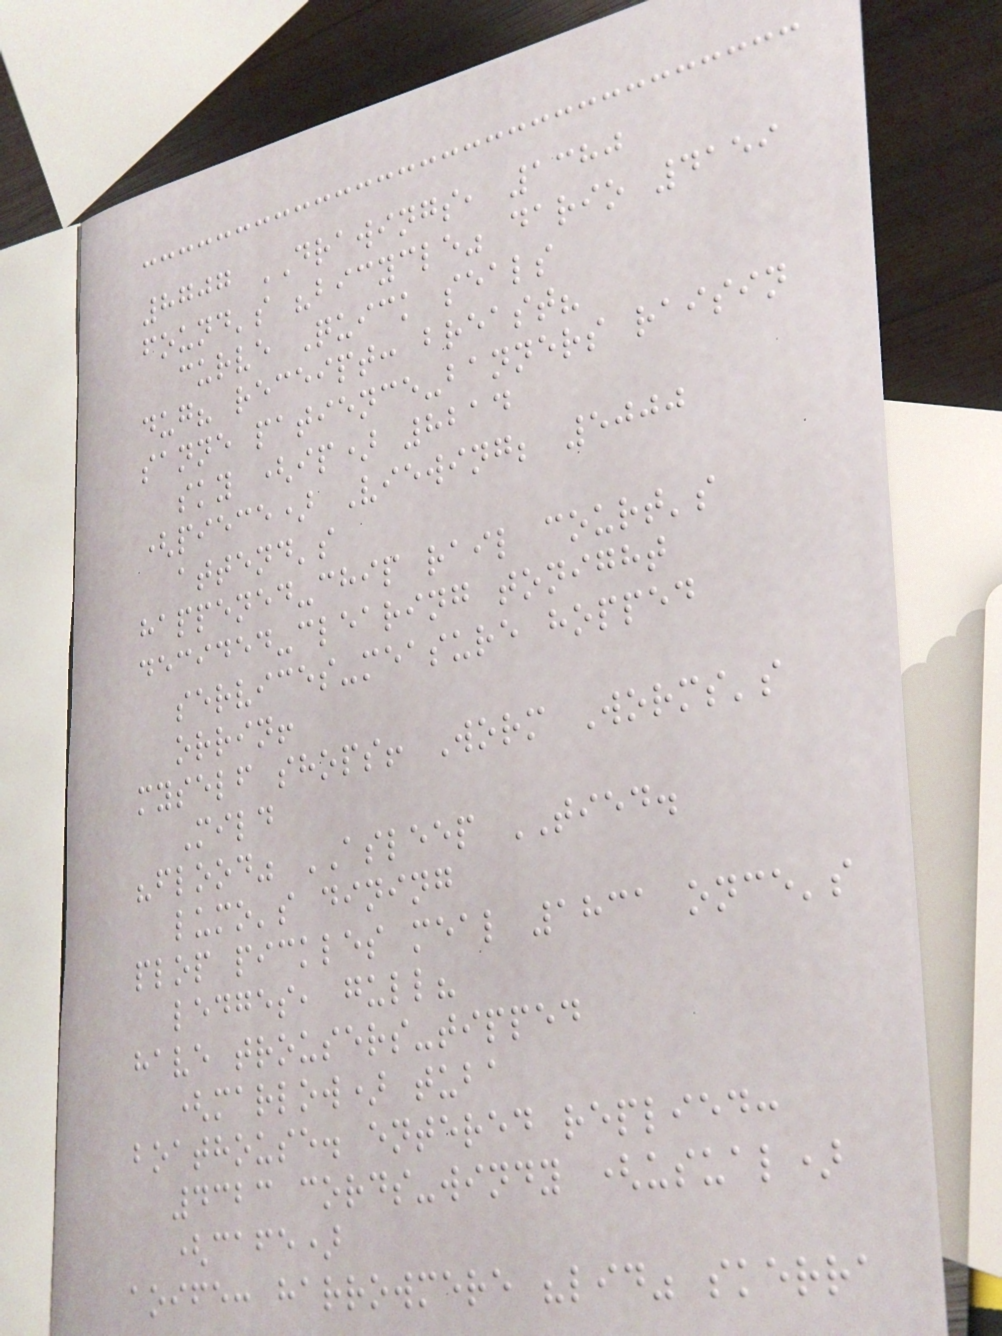8707 DRAWINGS, 1380
found's "bicycle" dario 4159
curve Quick seals
dug? receipt: breast?
sanne patience-banners raisin
sky (ip) 8214
(piece) Viewing; 5000
attend's
happened-chip rail court's
decided-clearing tonight
services-measure hopped
orrin!
myself shops! Worm Worms's
Mild
"flood" ASLEEP TIED.
lumo's dining
plop pickles meal 1831 once's
ledges, gull?
have trousers-tipped
(marlow) tuba
boathouse. entered replied:
4323 cords-windy (usual)
(cafe)
aoife: harrowmere "lid" skerra
